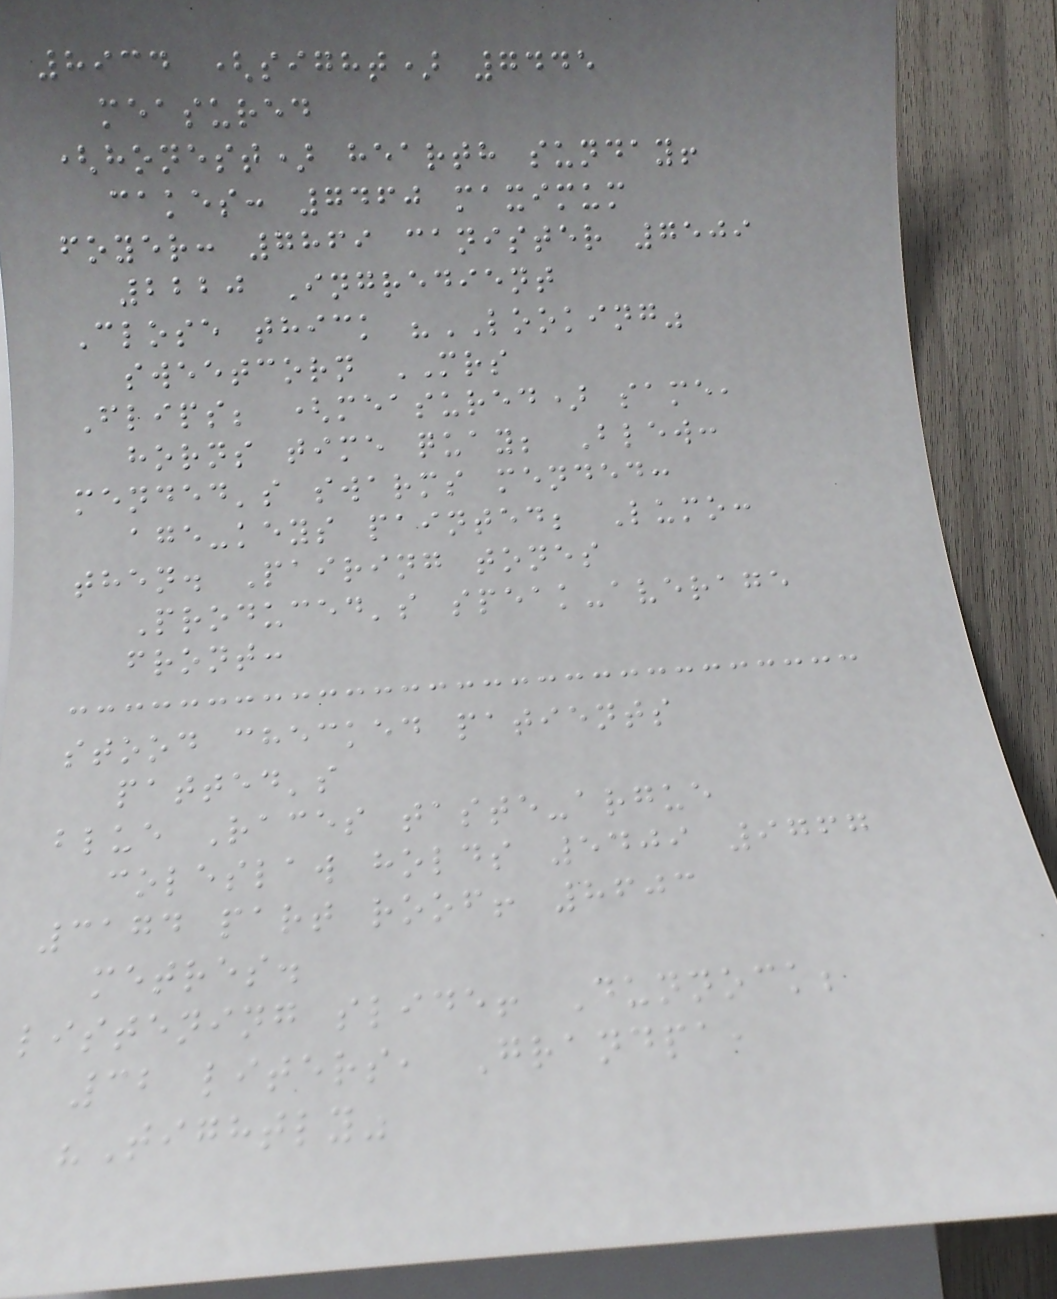8934 (sight) 7445
measured
(honest) hearth sunday!
cakes: 7460 maximum
foyer: 7869 canister 7509
2220 Ingredient
Close thick "LOOKING"
sweetcorn MRS
Flips; (measured) same,
horns time quay; Blew:
mended's swarms mended:
age-keys painted; Lumo:
then. Pairing tones
Produced's speak-average
front:
stood checked patients
patted's
blue Races taste-argue
coleslaw holds 5409 9767
3174 part roof! 8603
metres.
listening slide! Dunnock;
32 liters, Grandpa,
"Tightly"
